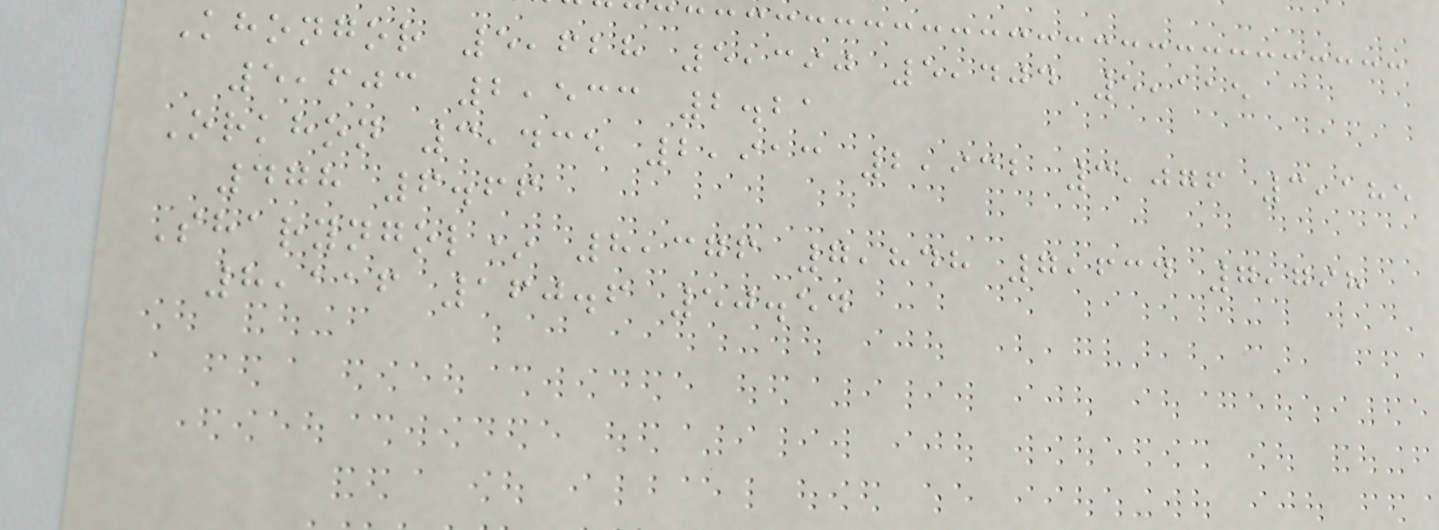Khongor 5,628 5,390 5,404 5,115
5,603 2,533 2.21
Orkhon 3,435 2,913 2,932 3,076 3,185
478 6.66
Sharyngol* 8,376 7,848 7,634 7,798
8,116 160.6 50.54
